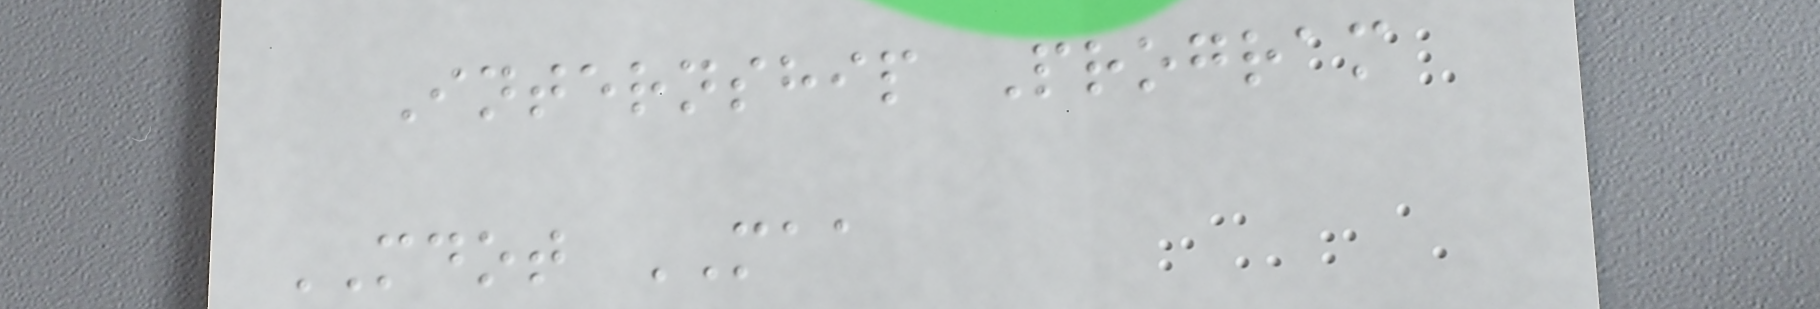Internship Program
MDOT MAA
